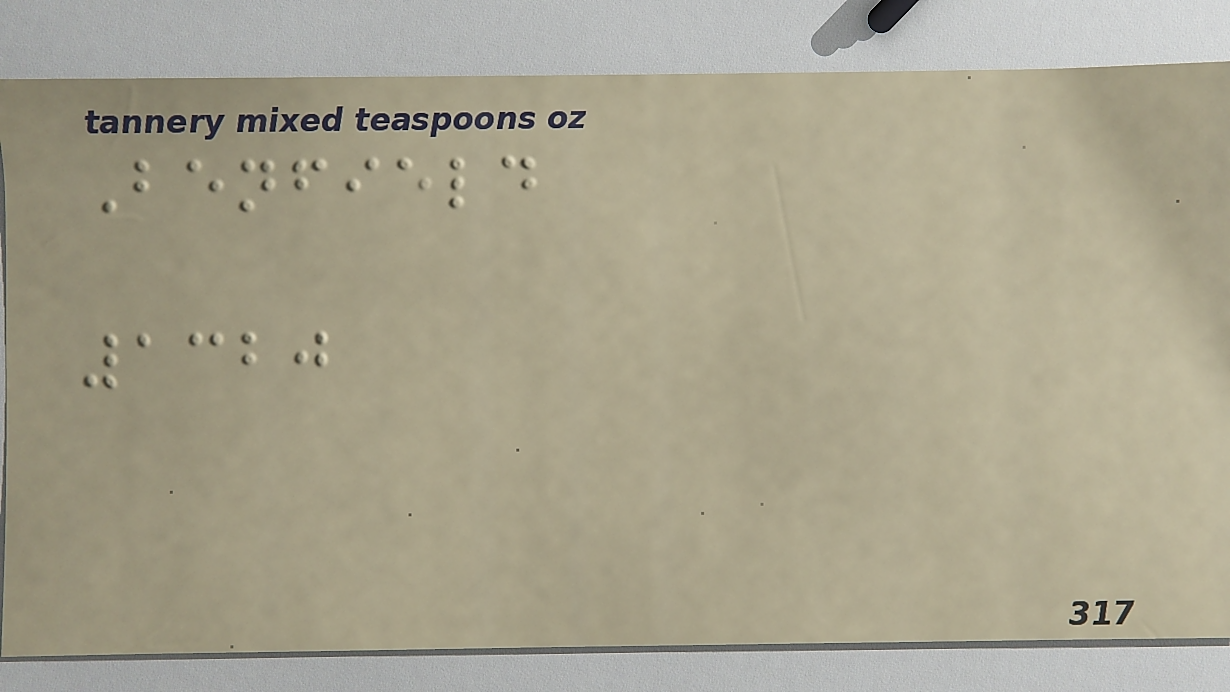Benfield
1320
